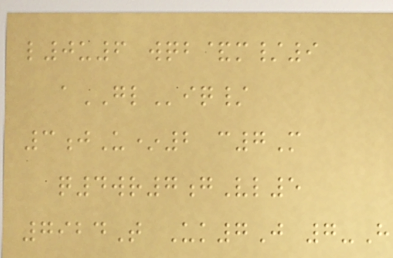l0u6 wqb&m/9
aGLiq/
3jU*2 c7M
q4wr7gVl5
7924T Uk7J 7-H
